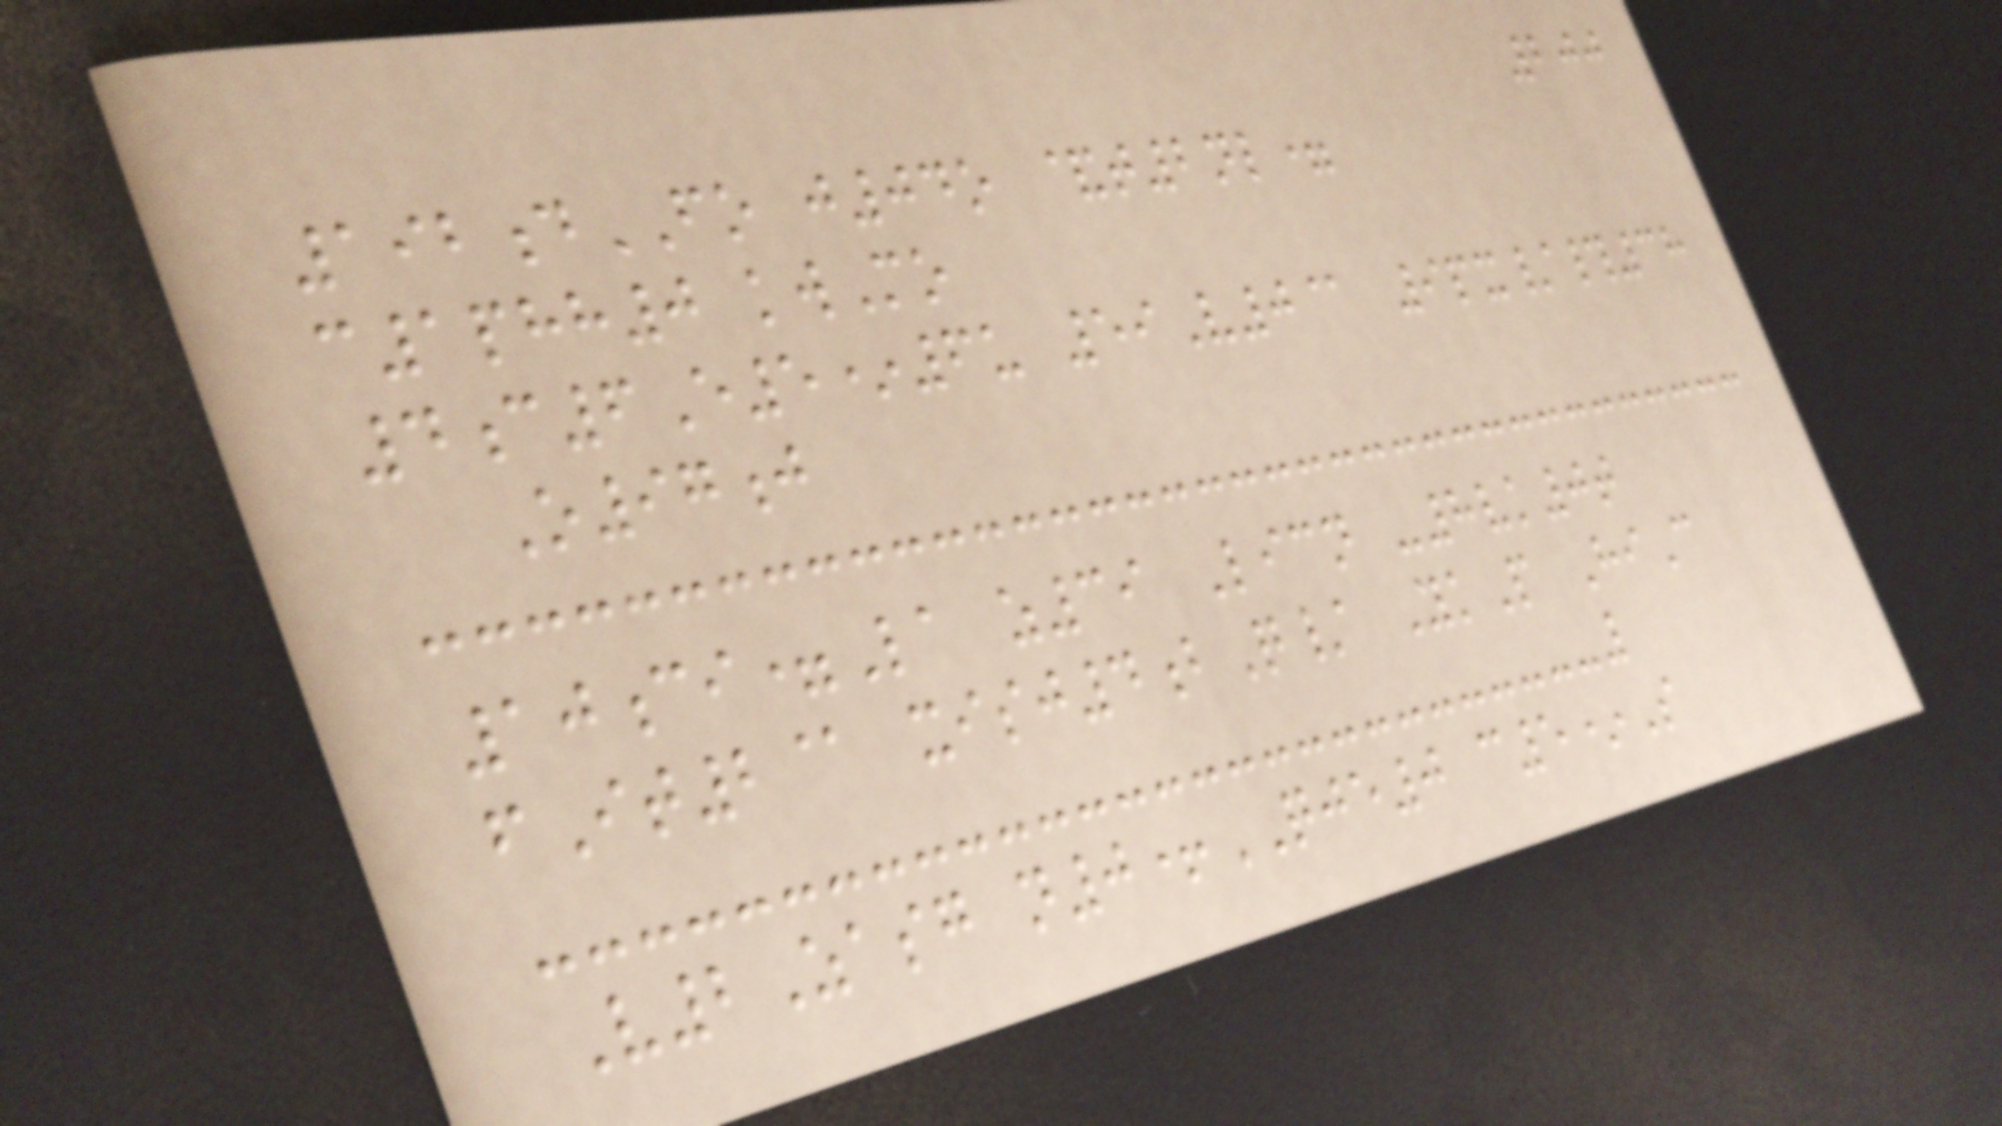200
192dFO j04o &t2nl=
c1phh0 kwMo
4c6E5*6u 59V0@ 9px/#38
O97j
10ci=La z39 Licn -8vk0t
fIt2@ xisj4bQ/ YkP HiC
V2Zasg n0+QJE0 c5*S
